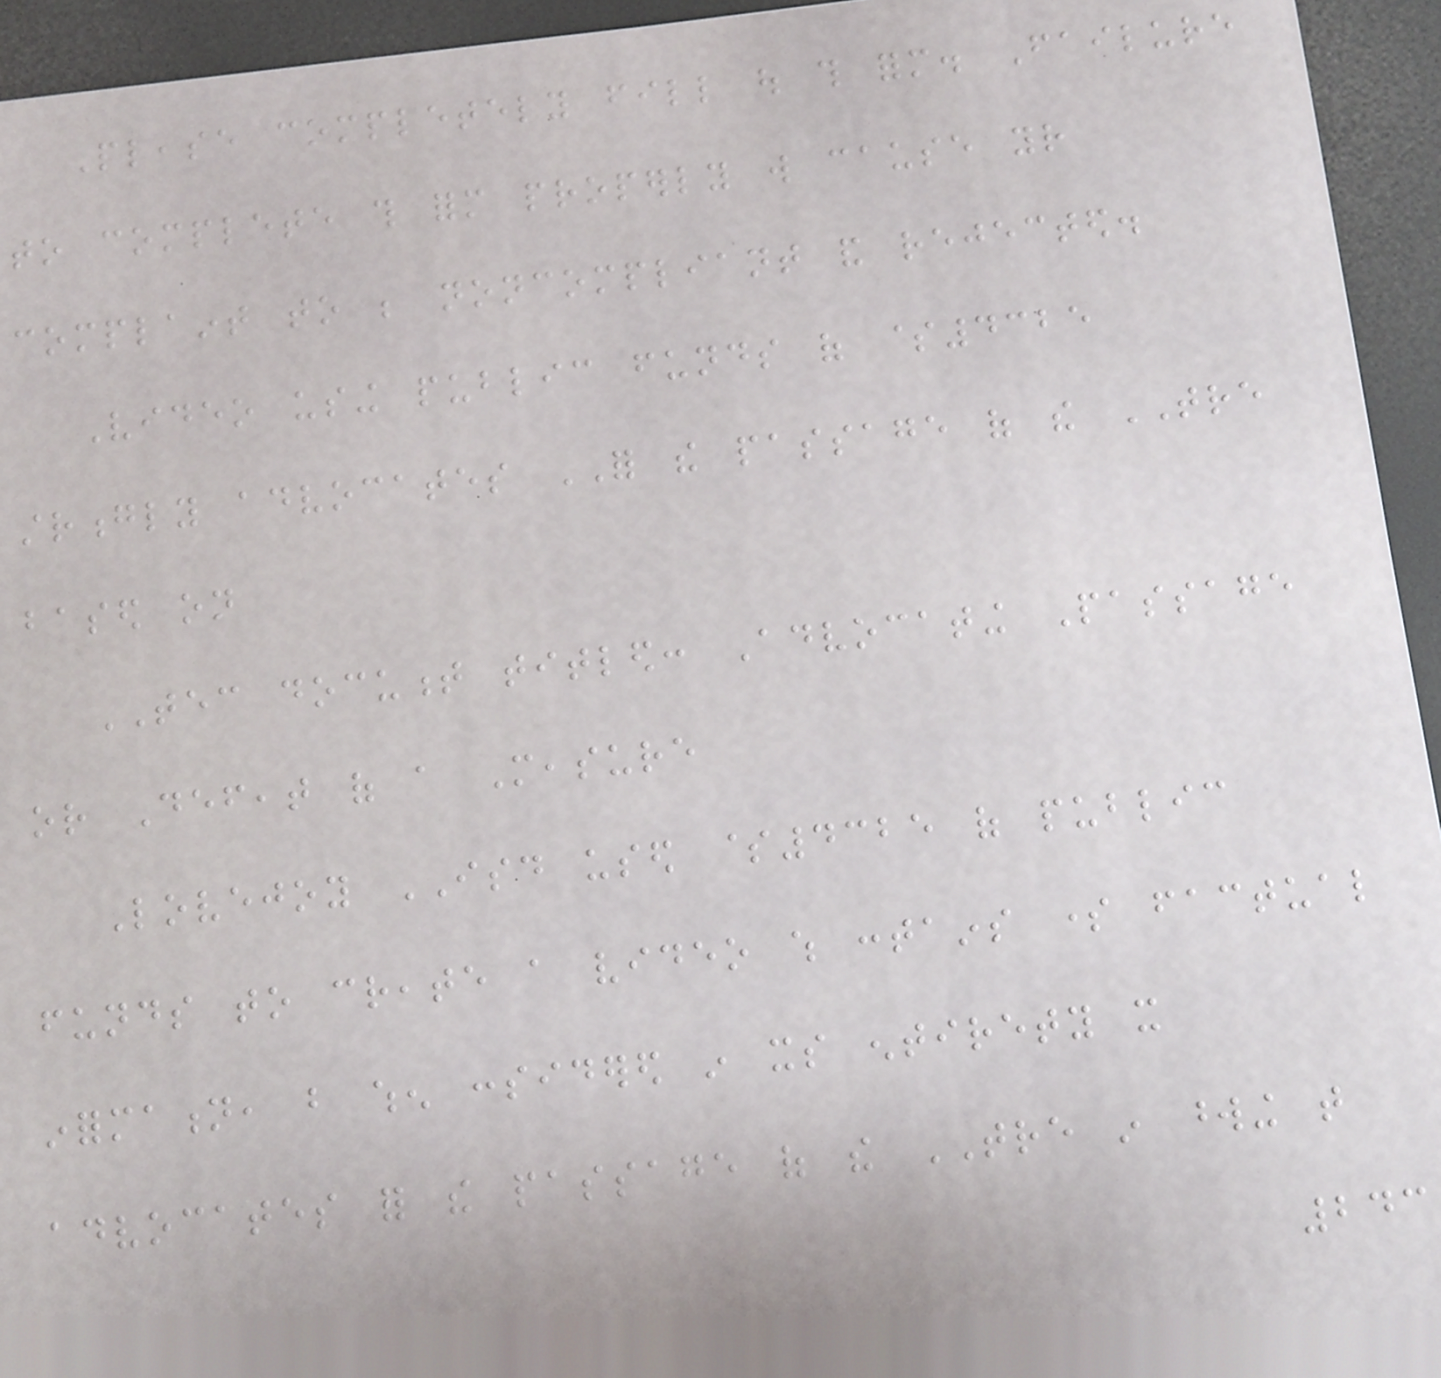Please completely fill out this form. Failure
to complete this form properly will cause your
complaint to be noncompliant and rejected.
Video using public funds of $4325
strongly advocates FOR the passage of the TRE
based on
TEC document titled: Advocating Passage
or Defeat of a Measure
Lovejoy ISD used $4325 of public
funds to create a video which contains some factual
information, but when considered in its entirety it
advocates for the passage of the TRE in wording that
243
